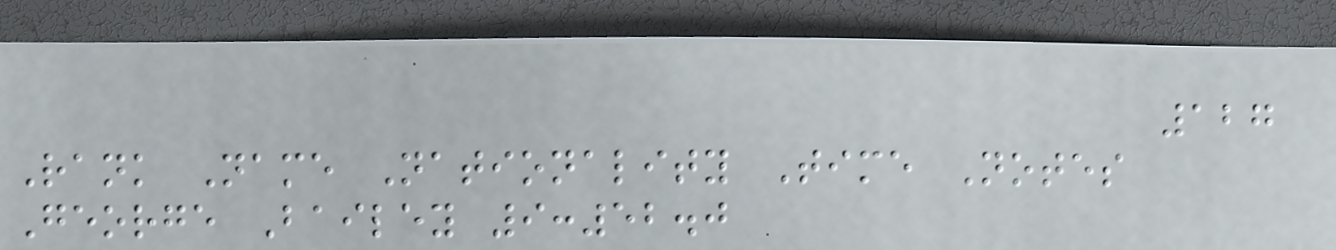127
Rank Name Nationality Time Notes
George Bailey 9:52.0
